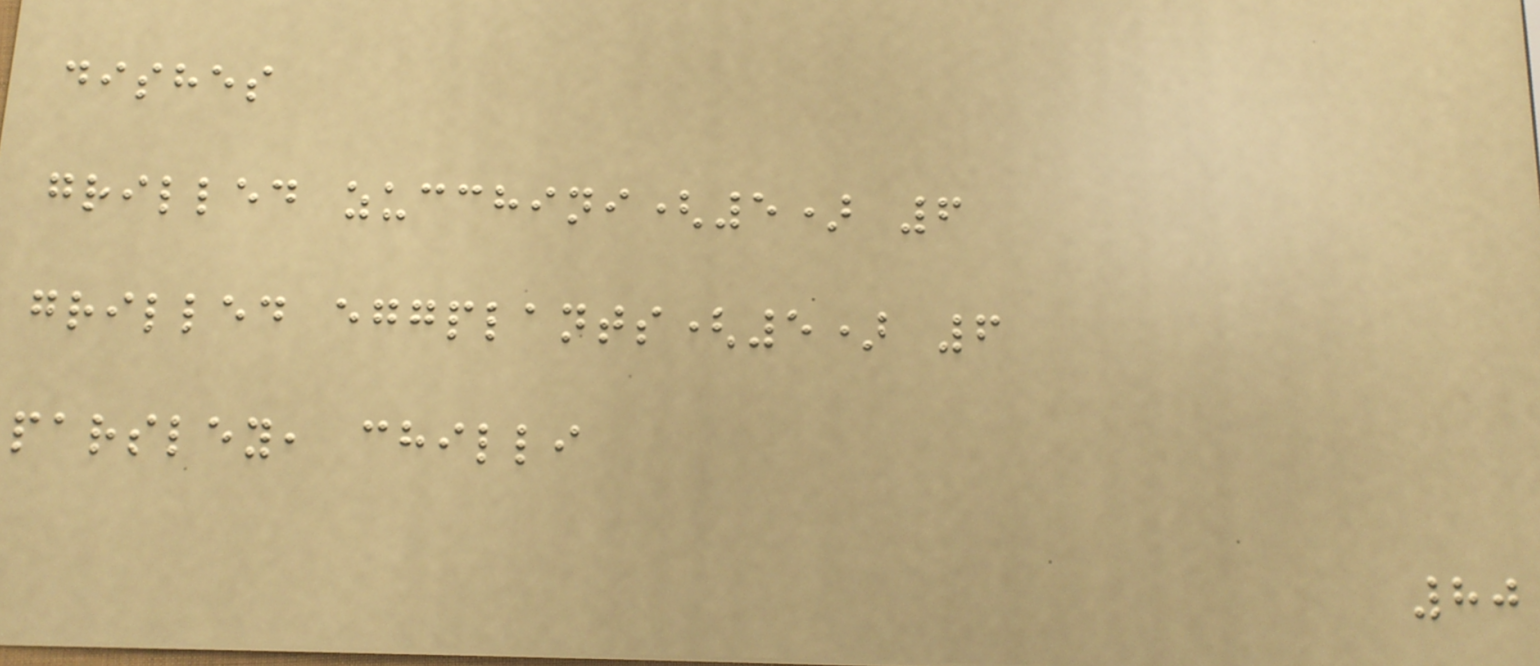dishes
grilled zucchini(5) 6
grilled eggplants(5) 6
parsley, chilli
80
